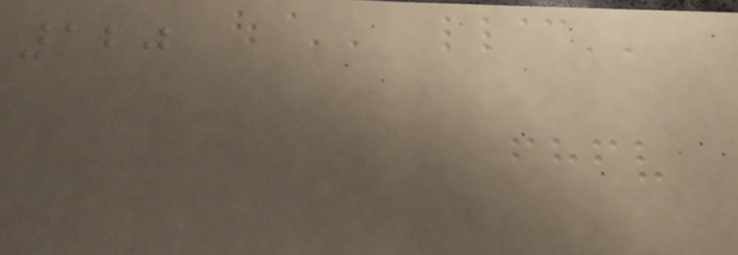120
